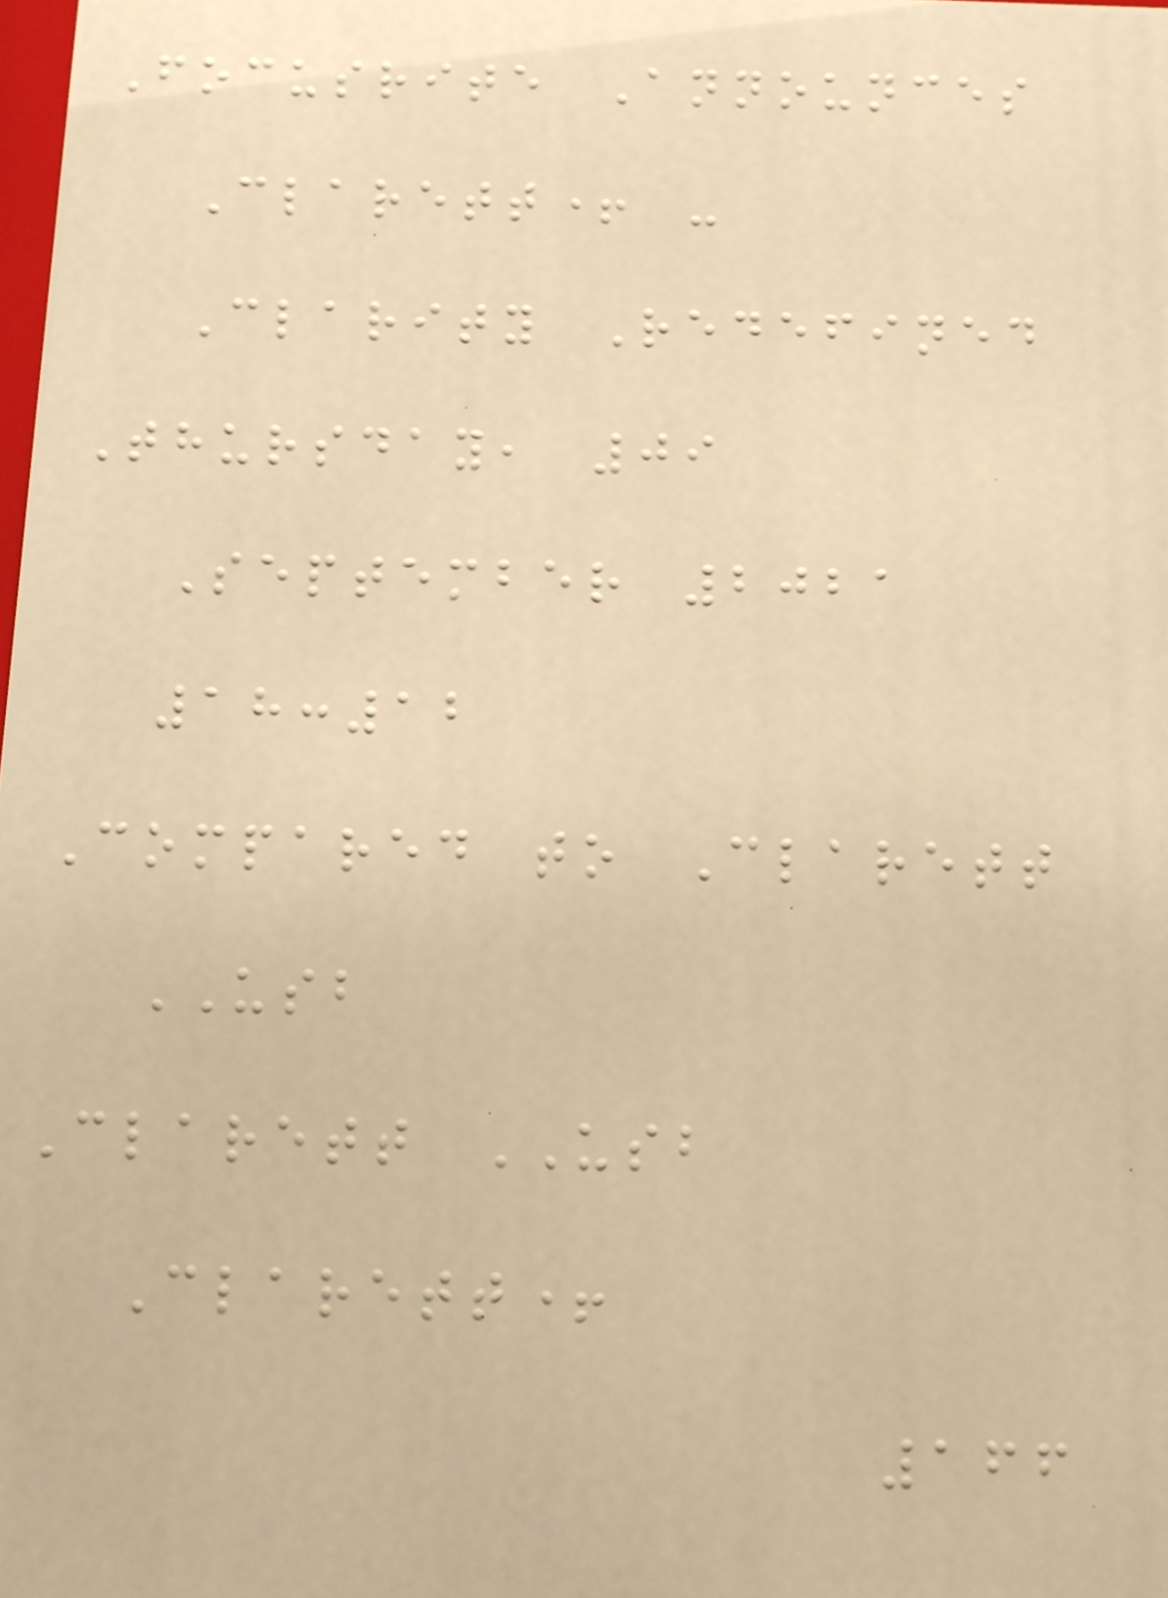Focusrite Announces
Clarett+ -
Clarity Redefined
Thursday, 09
September 2021
18:12
Compared to Clarett
USB
Clarett USB
Clarett+
166
